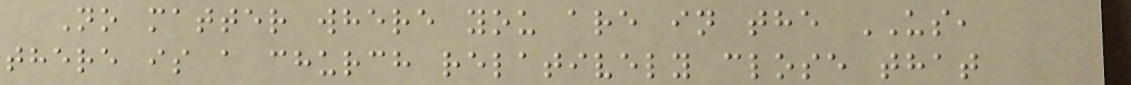No matter where you are in the US,
there is a church relatively close that
